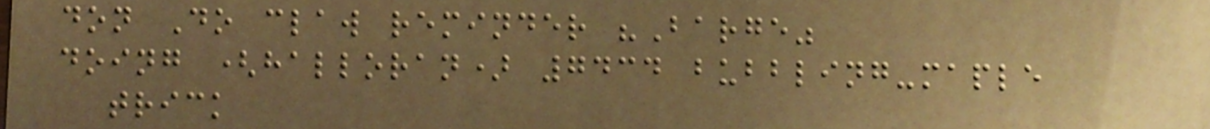don Do claw reminder "Barge"
doing (halloran) 7434 bubbling-maple
trick
